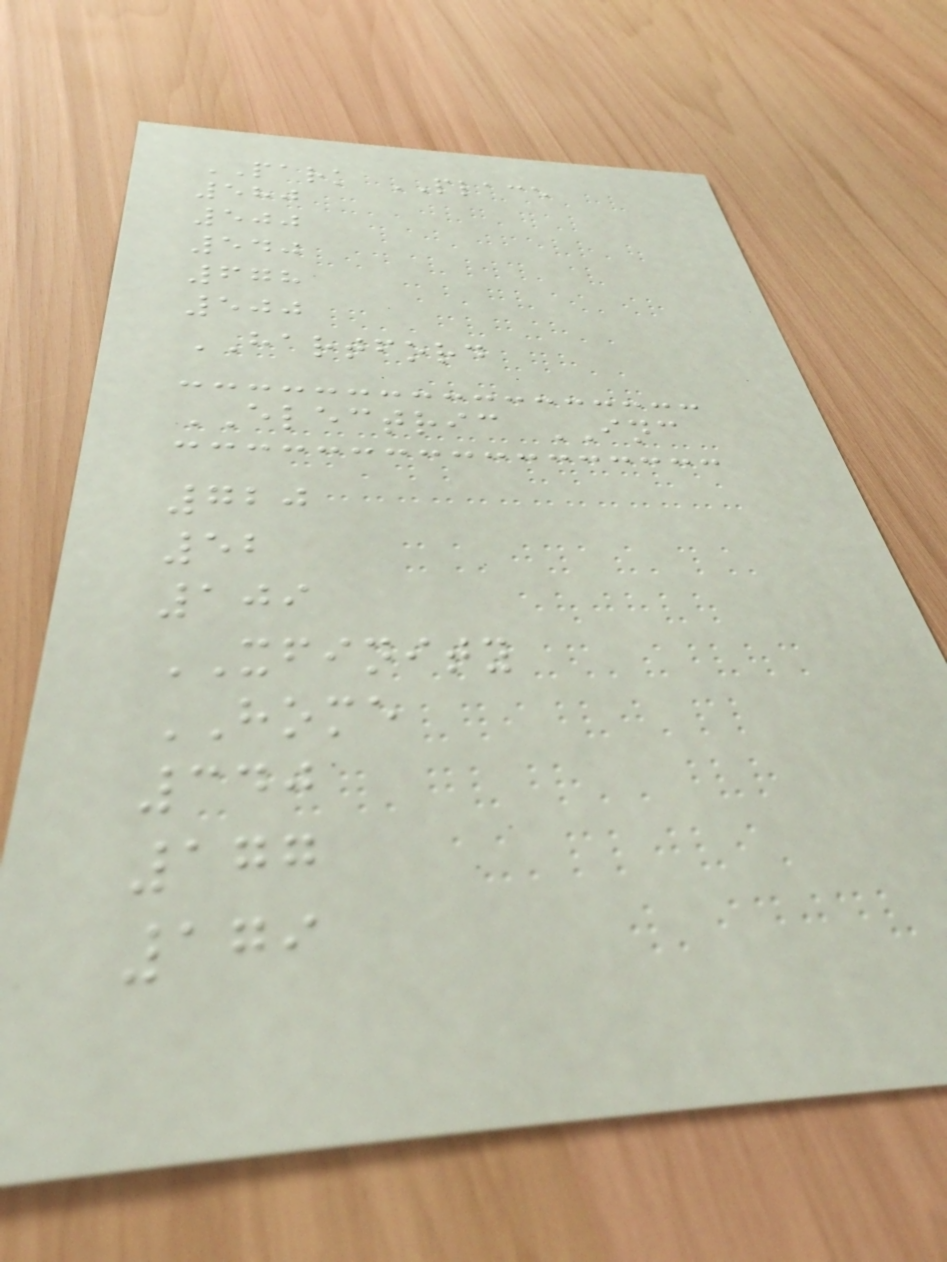PARK PLACE
580
500
540
678
500
HARTFORD
ELECTRIC INC
720
52
109
XFINITY
HOME
340
177
179
